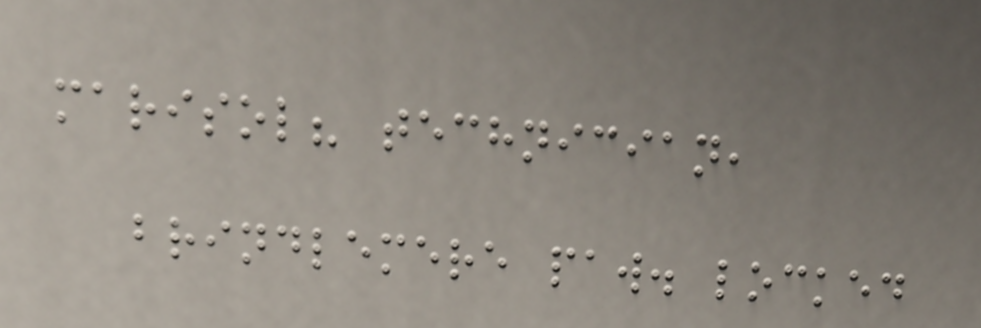marisol? technician,
brindlemere paw. locked
